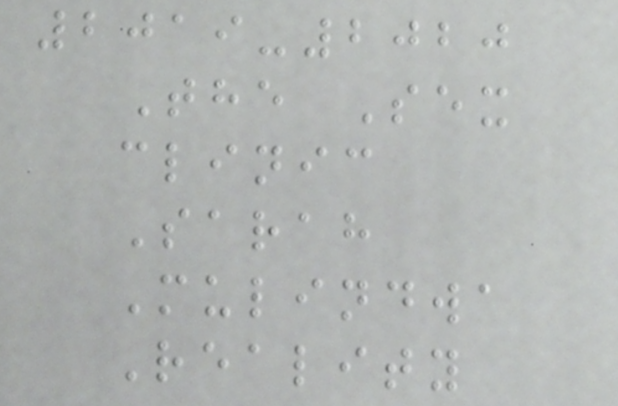2019-2020
The Sex
clinic
Sarah
Mulindwa
Reality
